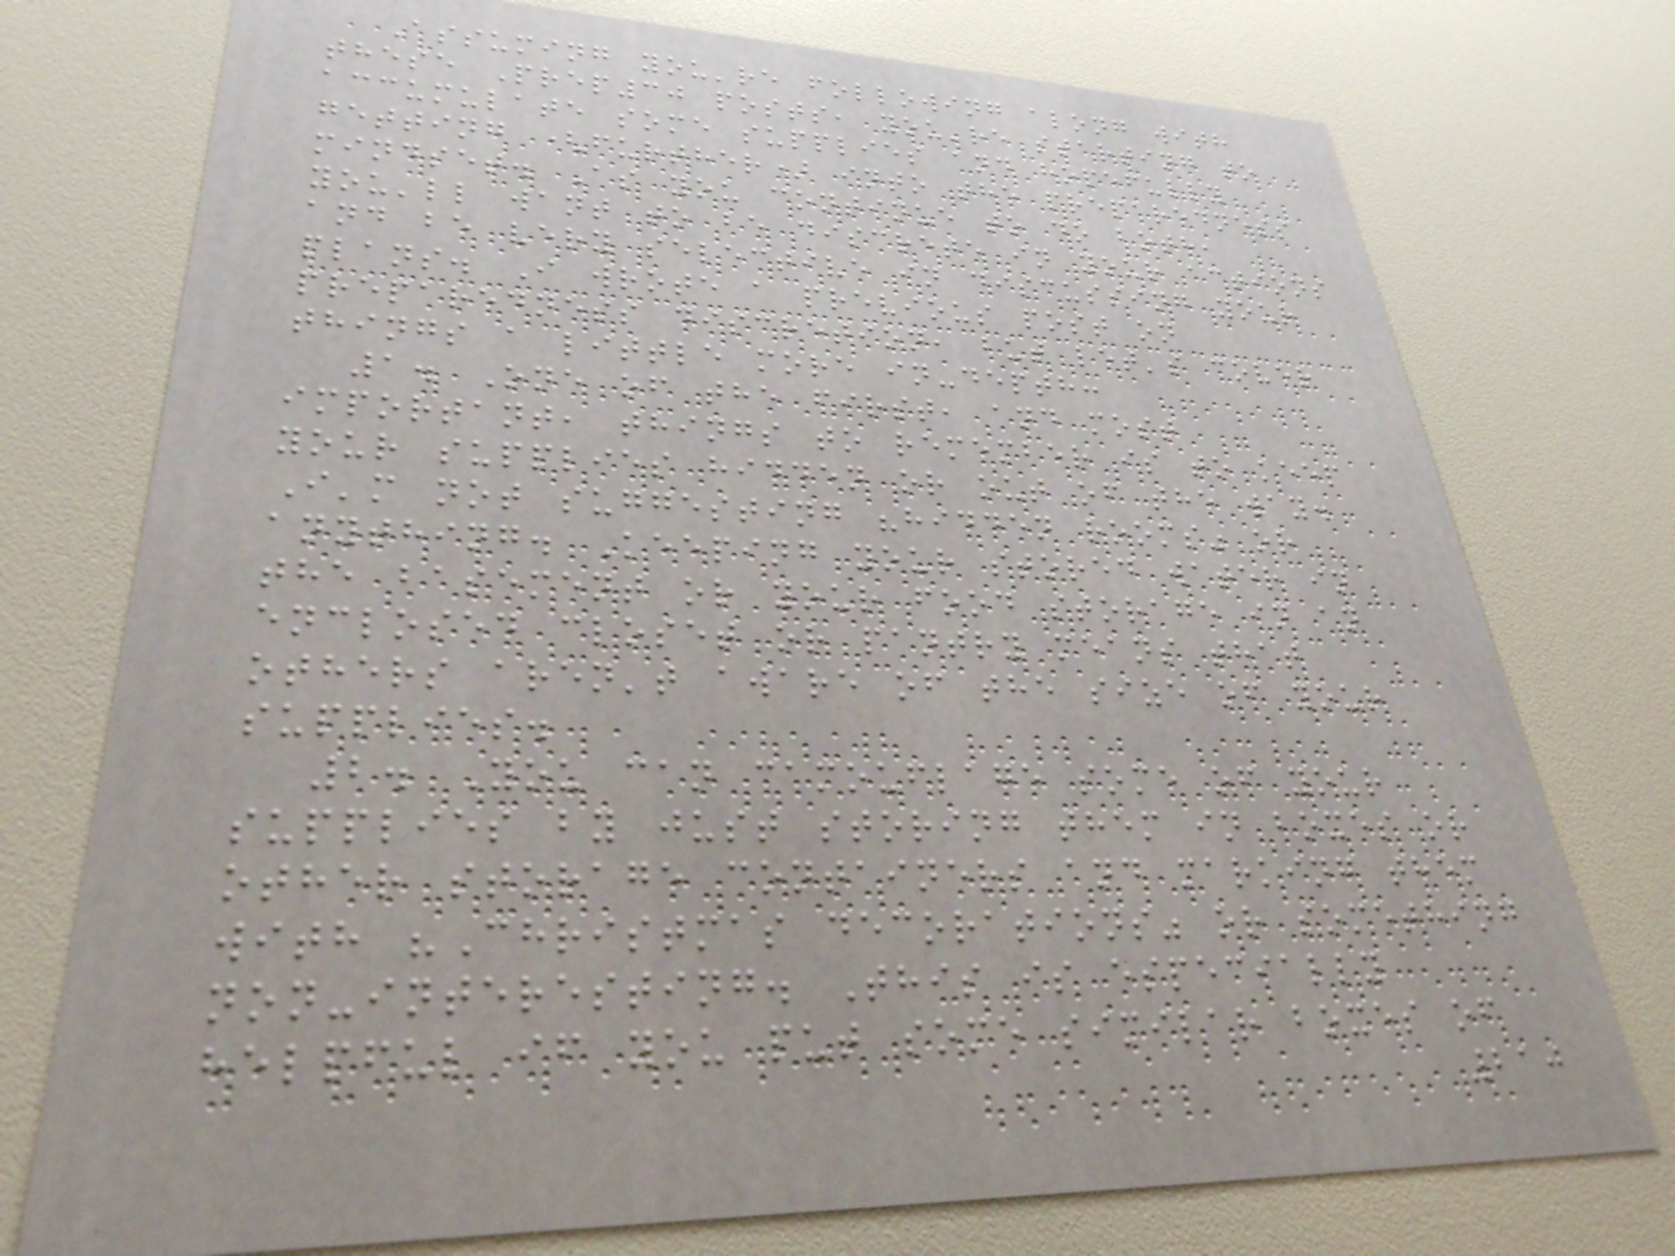Assuming you're following along with
these Prep30 posts, you're starting to
accumulate some supplies and hopefully
getting (further) into the preparedness
mindset. As you continue to do both,
you'll want to be discrete in your actions
and be very selective in discussing your
plans. I wrote a previous post on
preparedness discretion, but let's cover
things a little more in-depth:
1. One of the first, and most
important, things to remember is to keep
your supplies hidden or out of the way.
I'm not suggesting "hidden rooms" or
anything. Keeping your stored water in
the basement or your food storage in an
enclosed closet or pantry means that
others aren't aware of the size of your
supplies.
2. You can camouflage some of your
supplies by just storing them in boxes or
other storage containers and marking them
with "Christmas decorations" or something
non-interesting. This is especially
helpful if you put some similar boxes of
210
